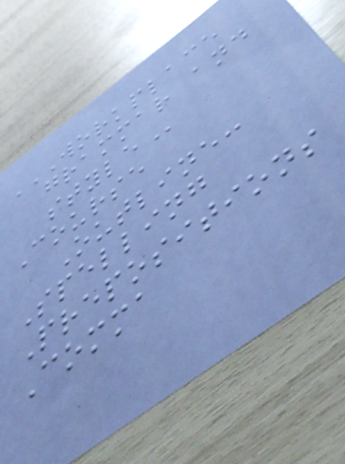WORKPLACE
GRAMMAR AND
STYLE
Course
Outline:
Spelling
Prepositions
Comma
